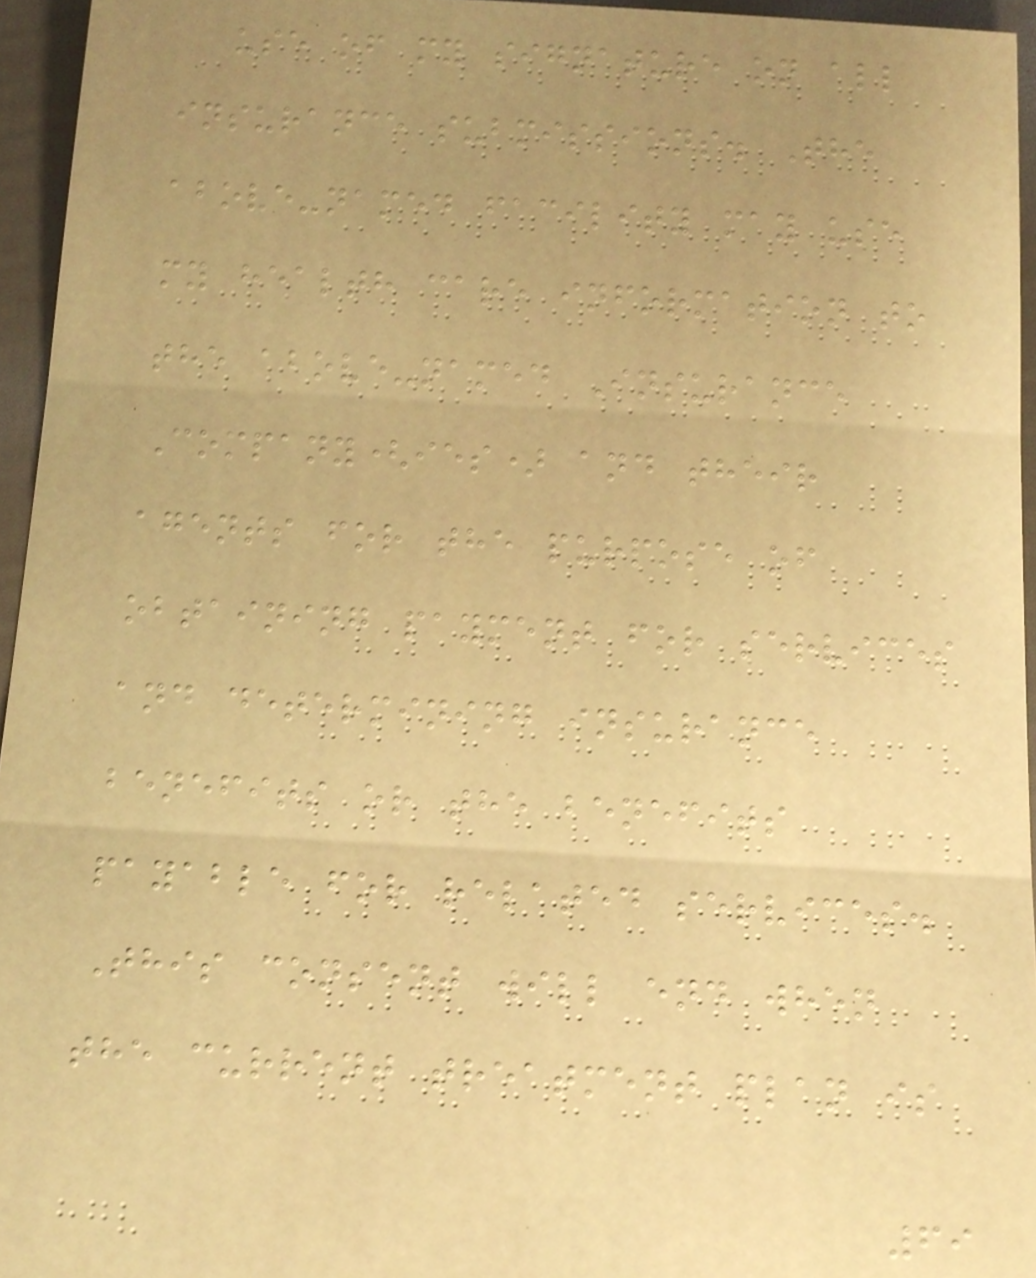use of my signature on all
insurance submissions. The
above-named facility may use
my health care information to
the above-named Insurance
Company(ies) and their
agents for the purpose of
obtaining payment for services
and determining insurance
benefits or the benefits
payable for related services.
This consent will end when
the current treatment plan is
69
